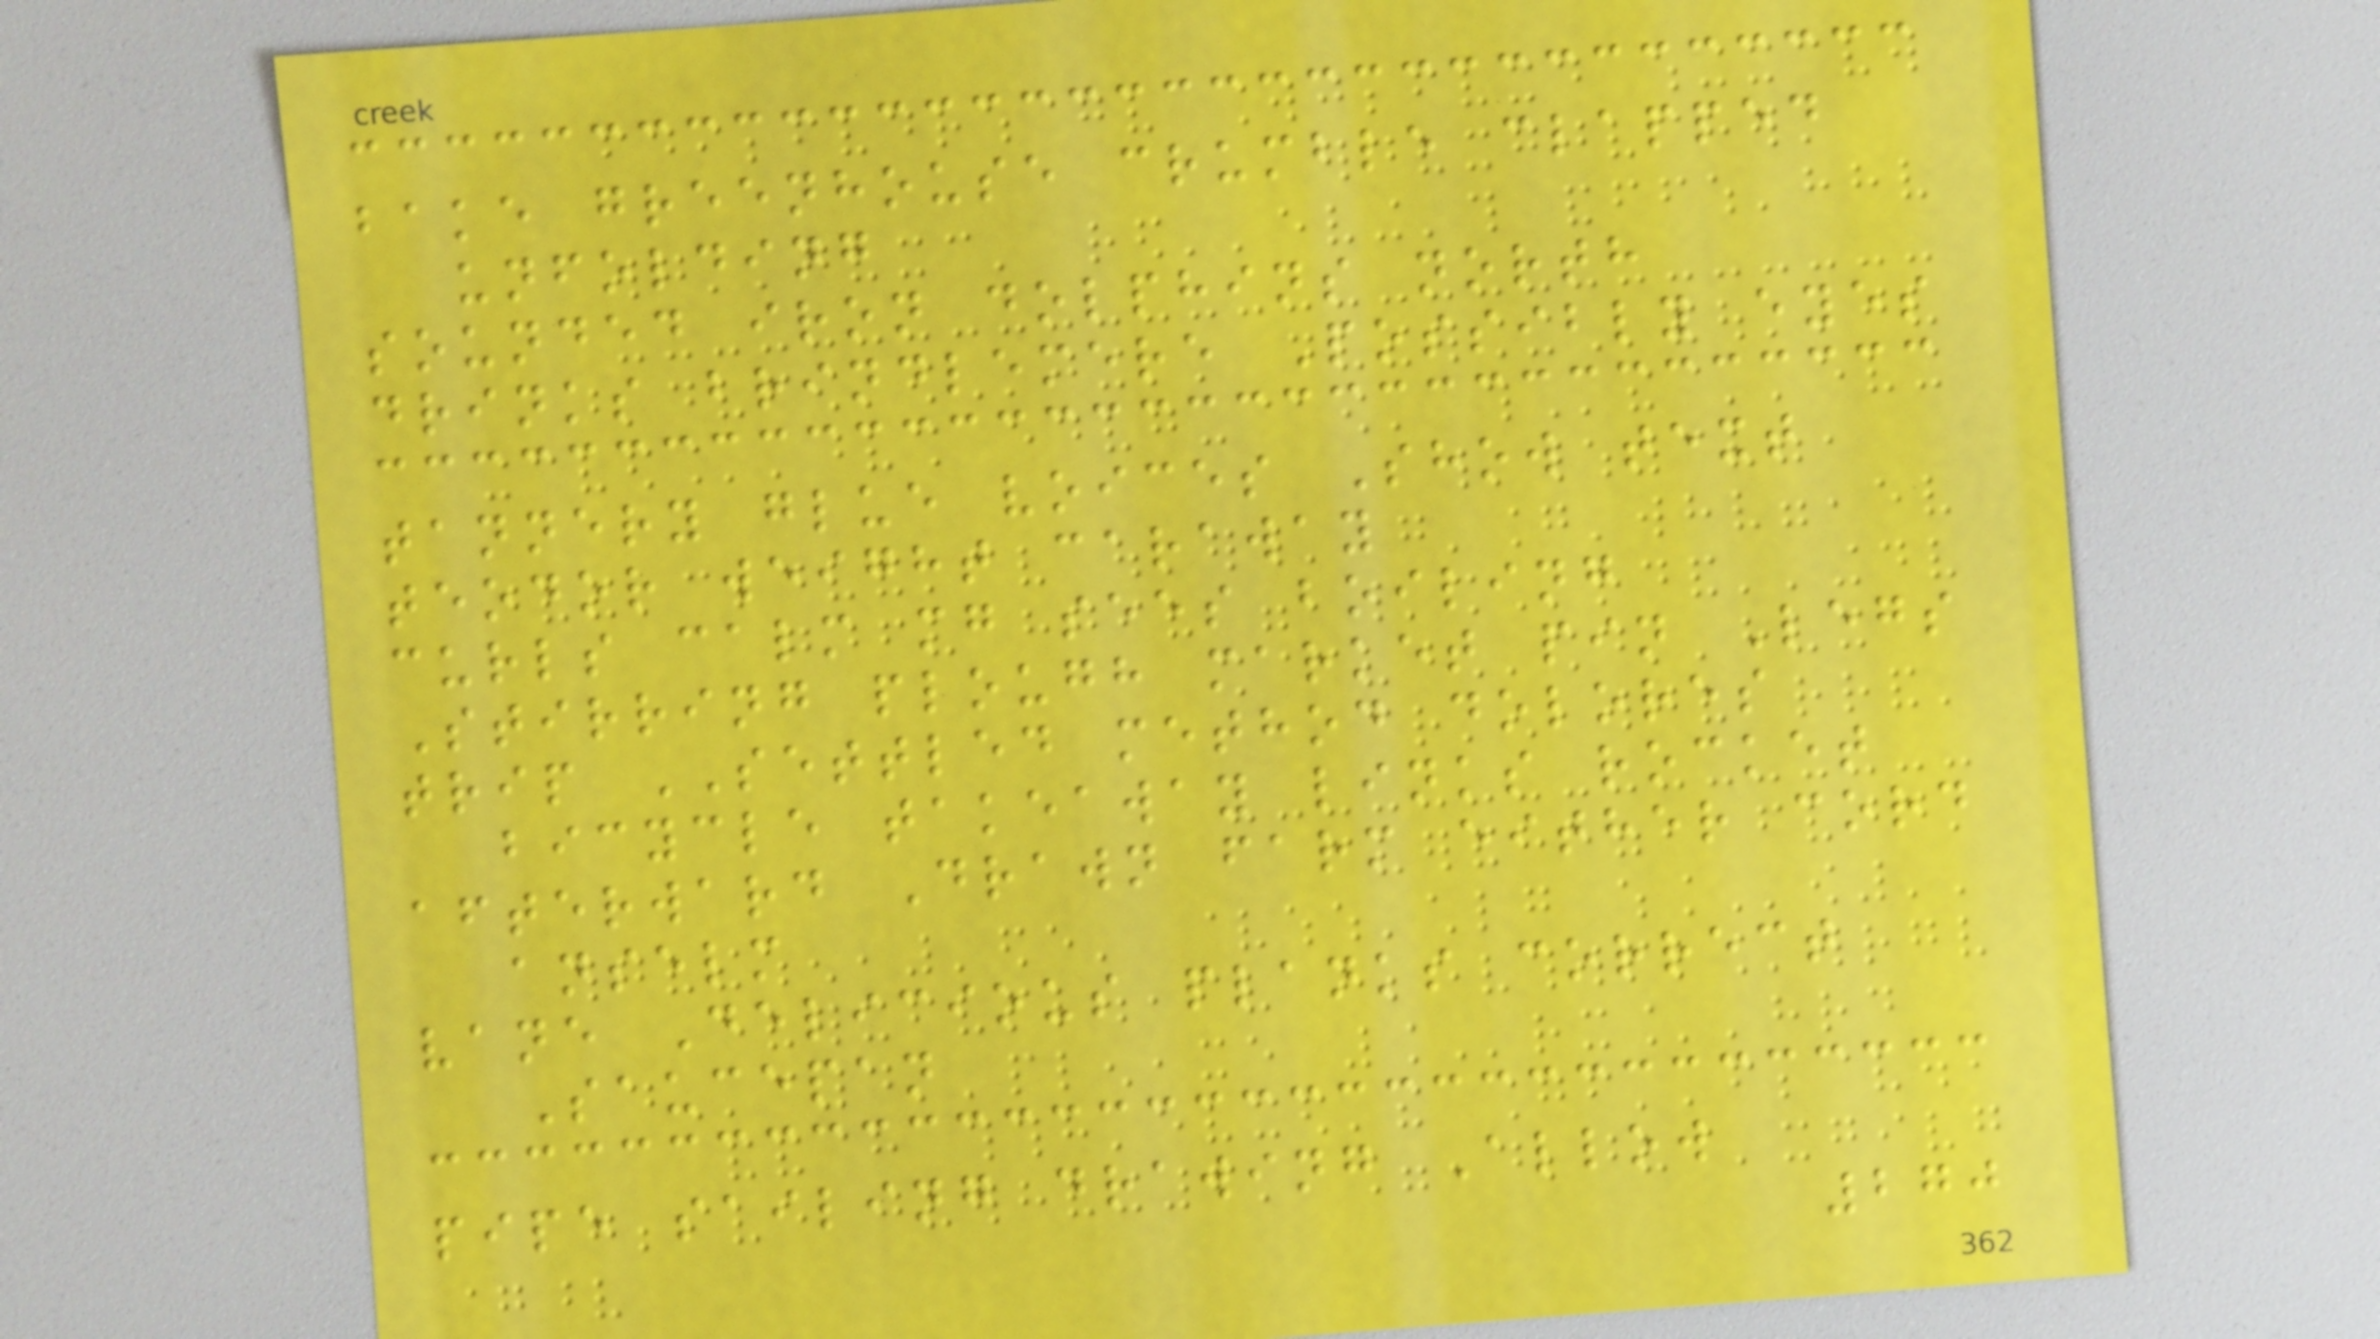bake greenhouse crumble clapped
unfolding
sounded iron dolphins north
drinks brindlemere Possibly eyes
tannery glue voices Show text
teodor weight caraway
curls calm mg sees boiling
Stirring plough market pin Legs
trip SETTLED method dolores
bicycle takeaway links rocket
afterward Drawn farm either cord
anselm
vane Delicious planks correct
Saucepan
pipe sailing drawing Allow
270
